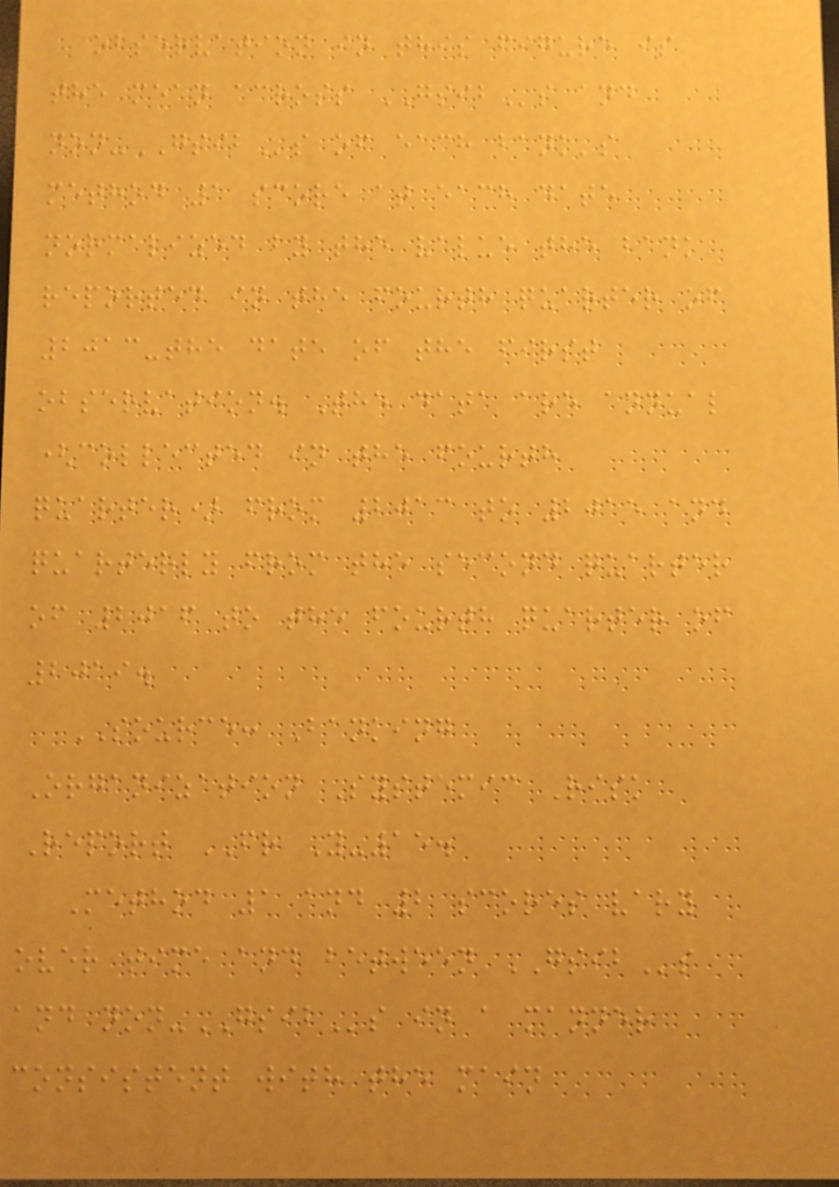observation in this figure is
the mean across GSIBs and
non-GSIBs of each bank's
method 1 score at each date
normalized by the value the bank
reported in the fourth quarter of
2013-the date of the first
observation. The data are annual
(collected in the fourth
quarter) from 2013 to 2015 and
quarterly from the second quarter
of 2016 to the fourth quarter of
2019.
SOURCE: Banking
Organization Systemic Risk
Report FR Y-15.
Method 1 and 2 scores vary
over time and between GSIBs
and non-GSIBs in a manner
consistent with the main
